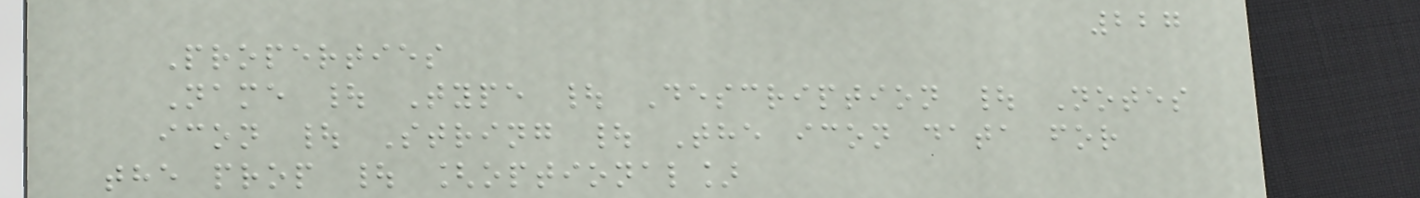227
Properties
Name | Type | Description | Notes
icon | String | The icon data for
the prop | [optional]
